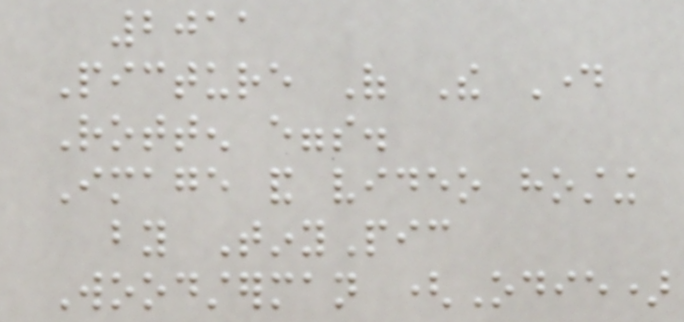2011
Picture Of The Day
Rotten eggs.
Image and video hosting
by TinyPic
Woodsterman (Odie)
